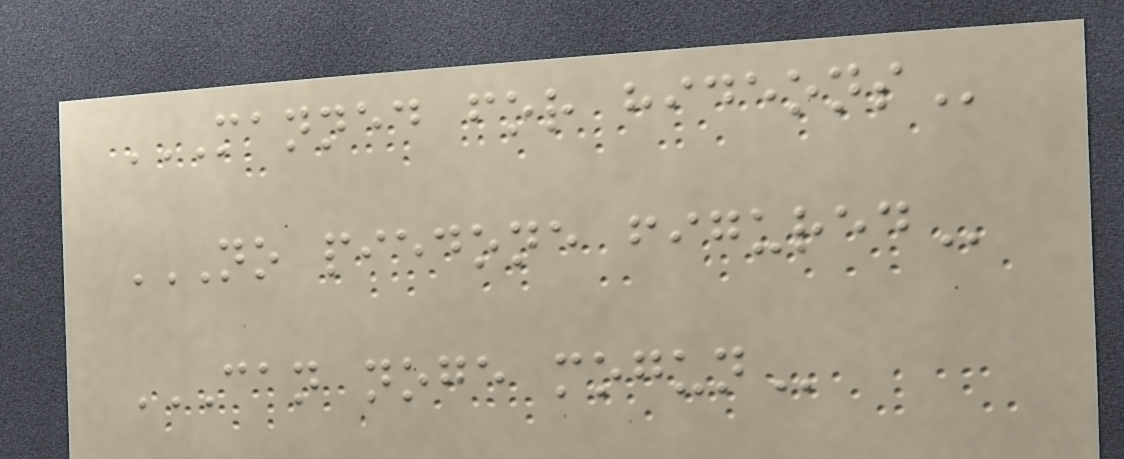MANNED FOR HIDEONS
NO PIEDONE FIGURED
CAN NOGE MOGUN
